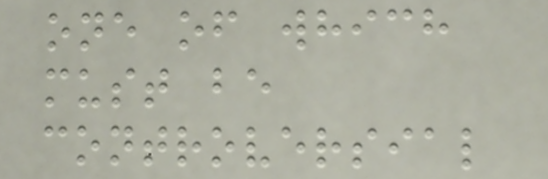one of which
must be
controversial
